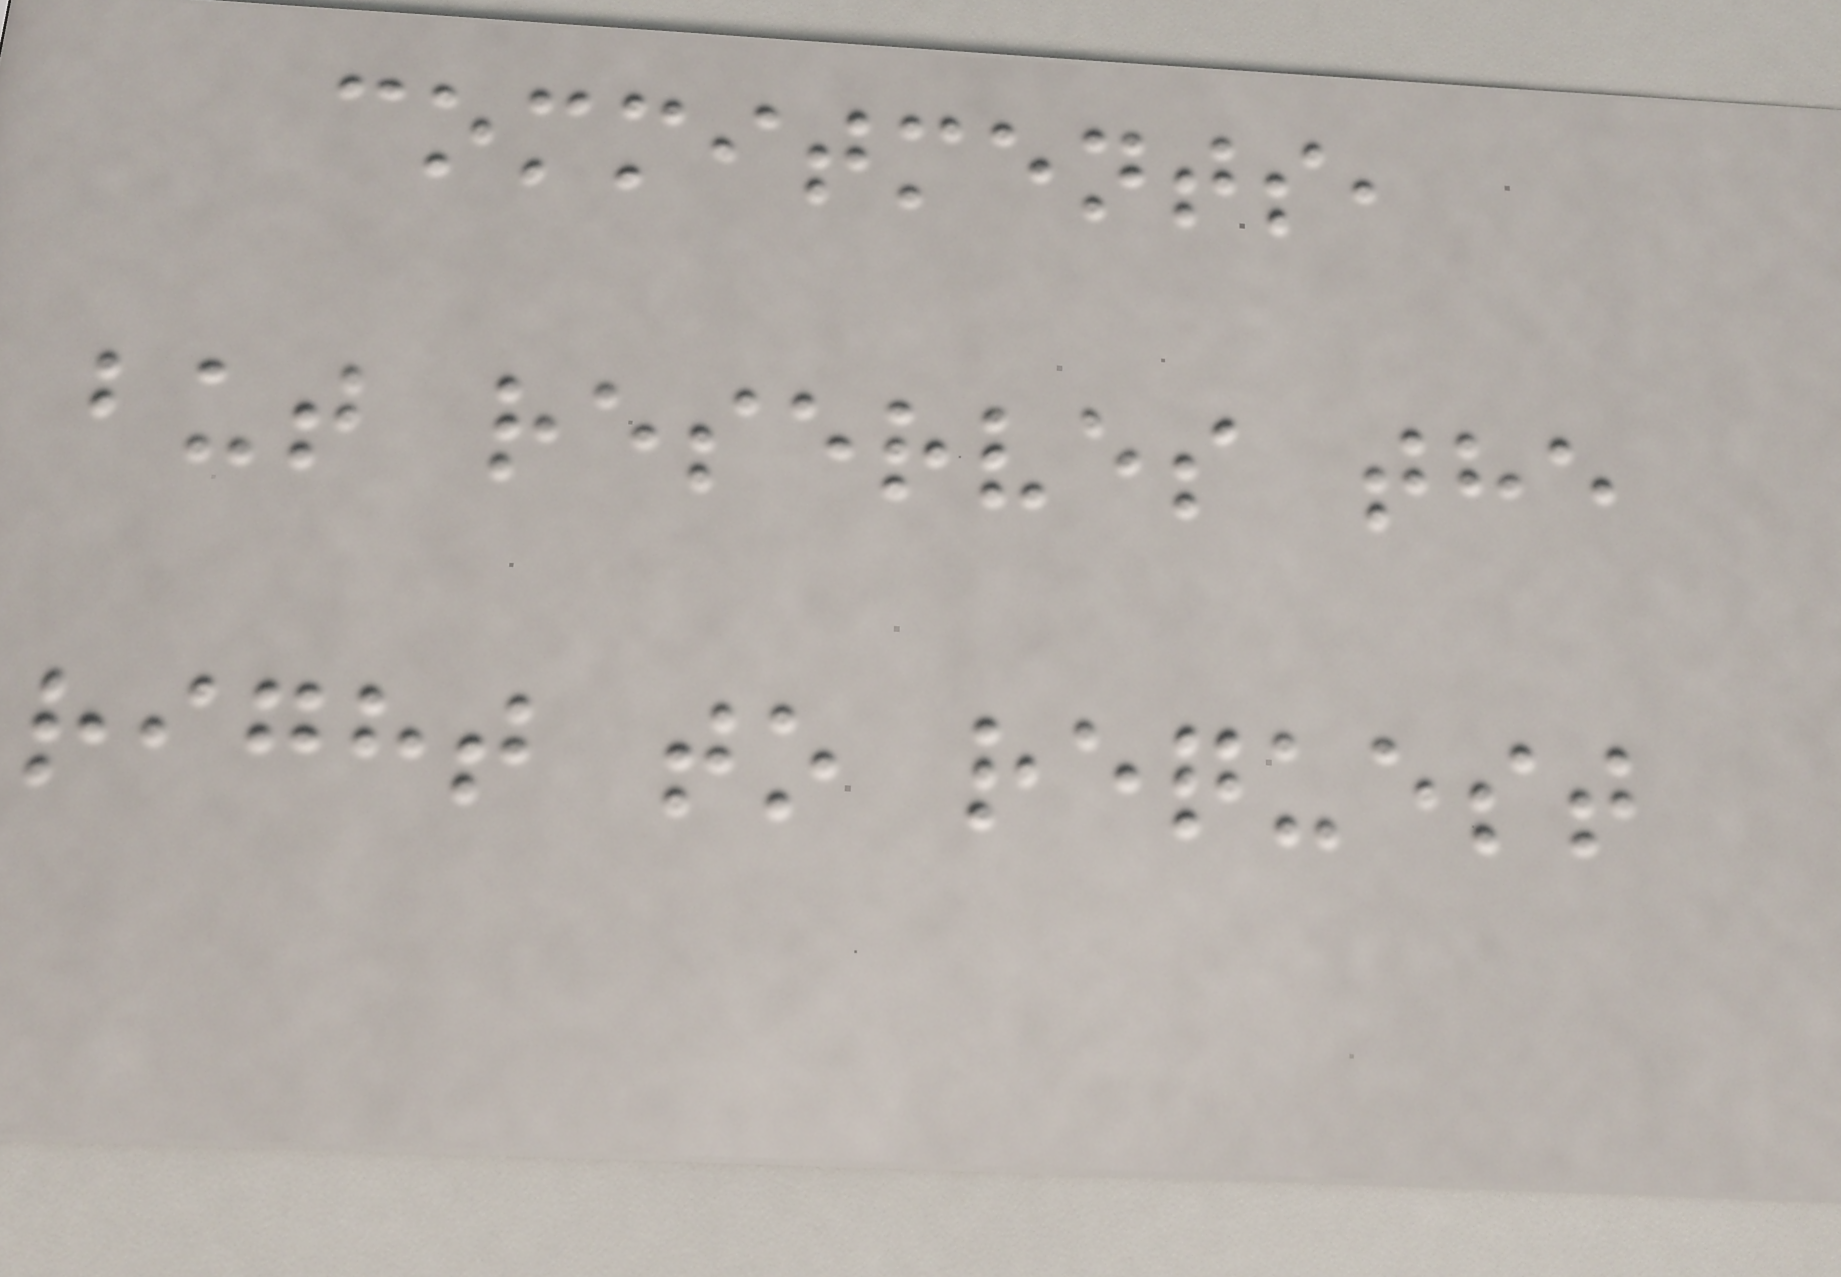commitments,
but reserves the
right to request
